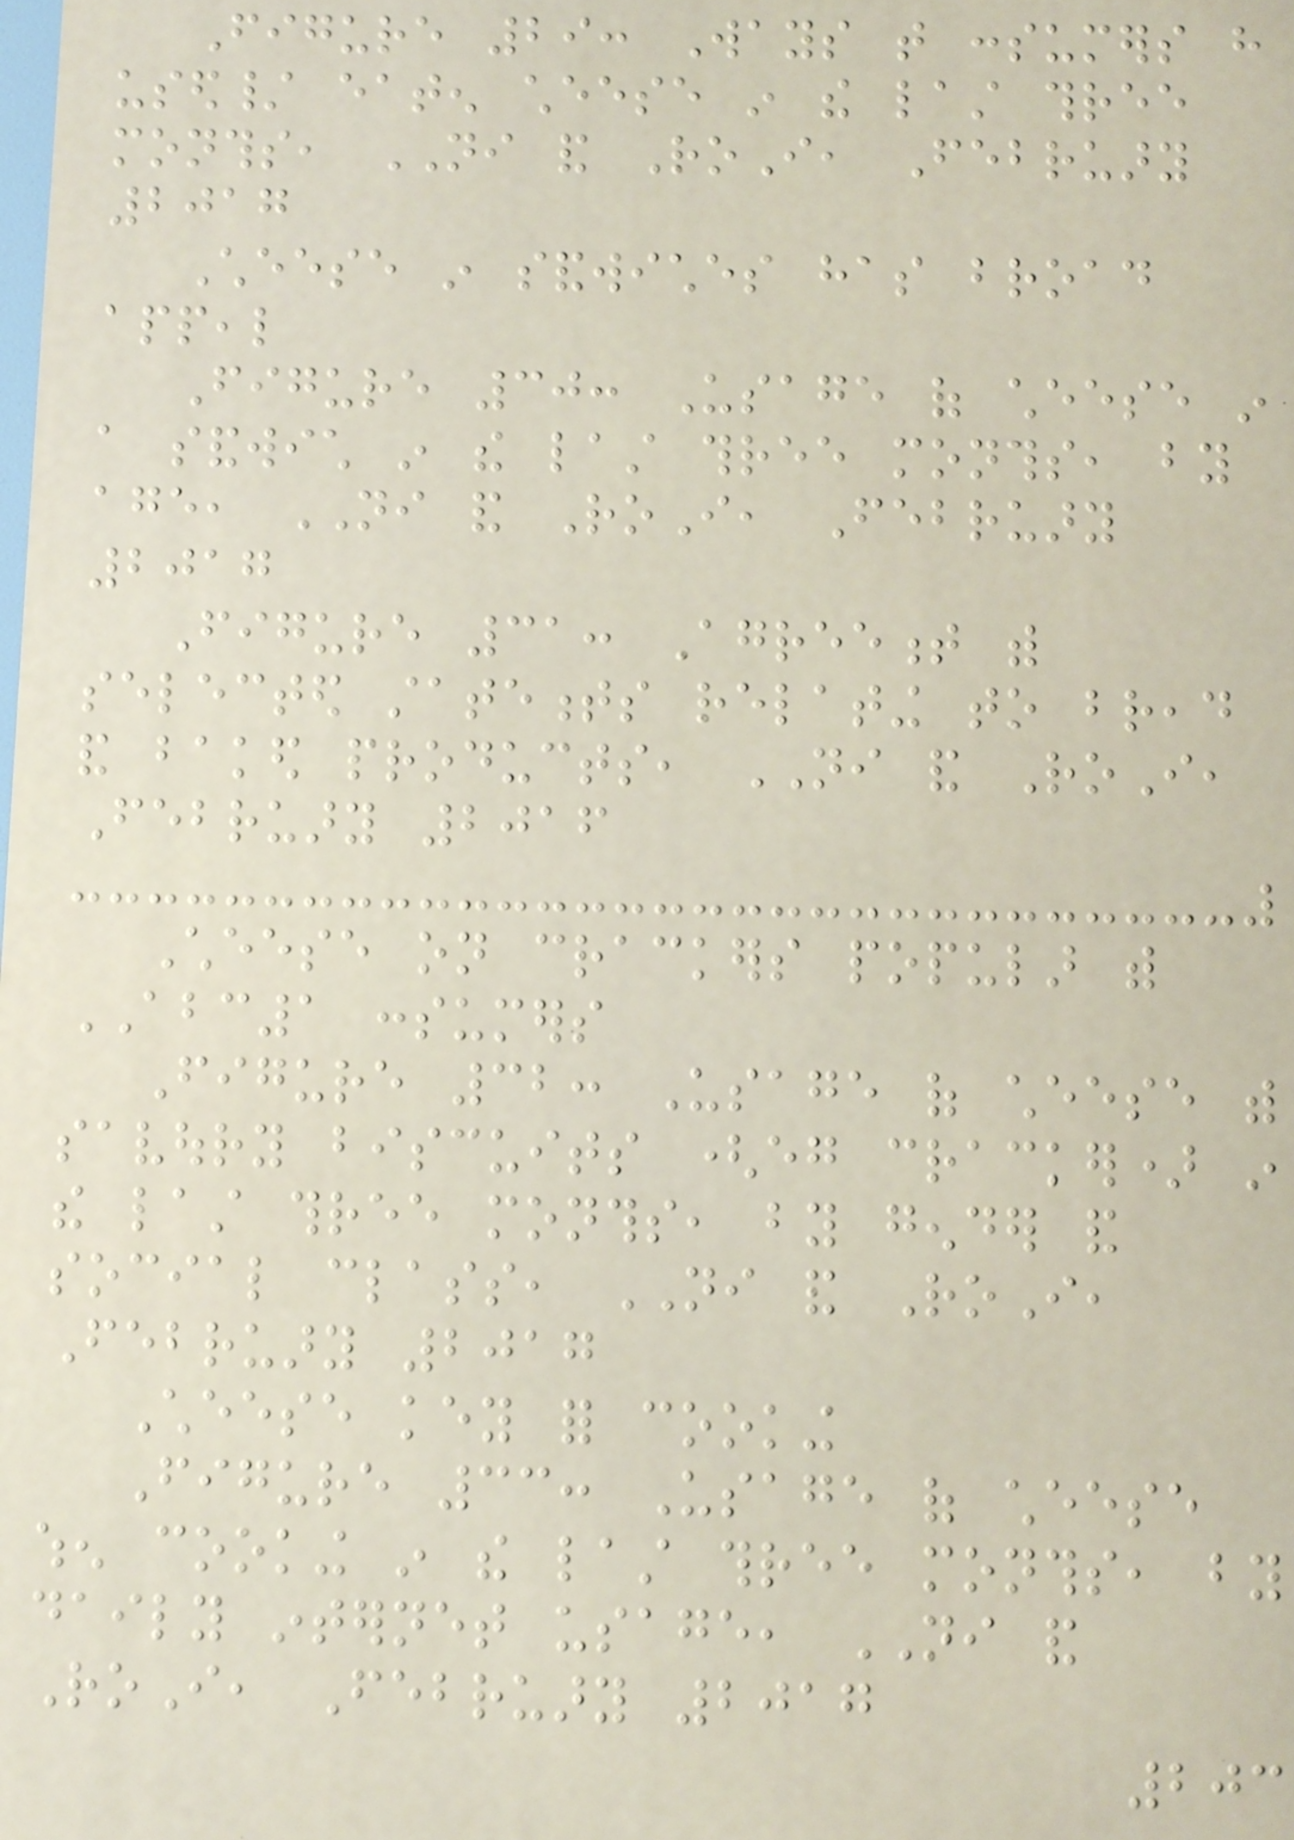Figure 29: Ways that consumers have
used/ eaten cheese in the last three
months, NI and RoI, February
2017
Cheese in sandwiches has broad
appeal
Figure 30: Usage of cheese in
a sandwich in the last three months, by
age, NI and RoI, February
2017
Figure 31: Agreement with
selected statements relating to bread
and baked products, NI and RoI,
February 2016
Cheese on crackers popular with
ABC1 consumers
Figure 32: Usage of cheese with
savoury biscuits (eg cracker) in
the last three months, by gender and
social class, NI and RoI,
February 2017
Cheese key for cooking
Figure 33: Usage of cheese
when cooking in the last three months, by
daily internet usage, NI and
RoI, February 2017
203
